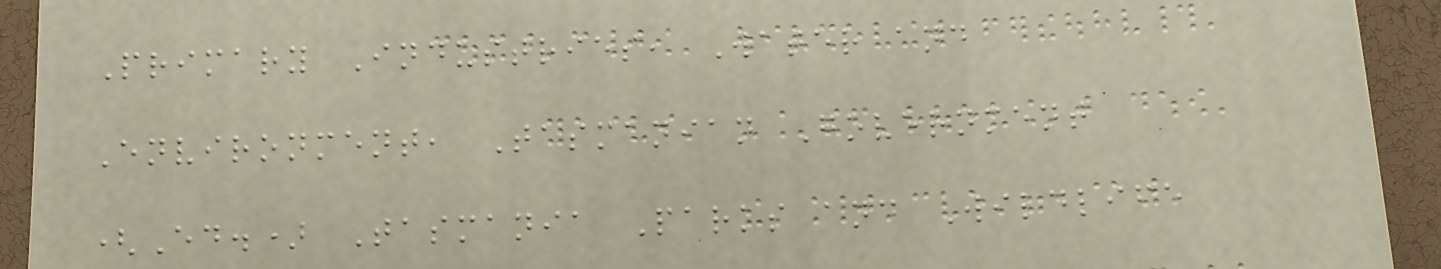Primary Industries, Water and
Environment, Tasmanian Government
(Ed.) Tasmania Parks and Wildlife
